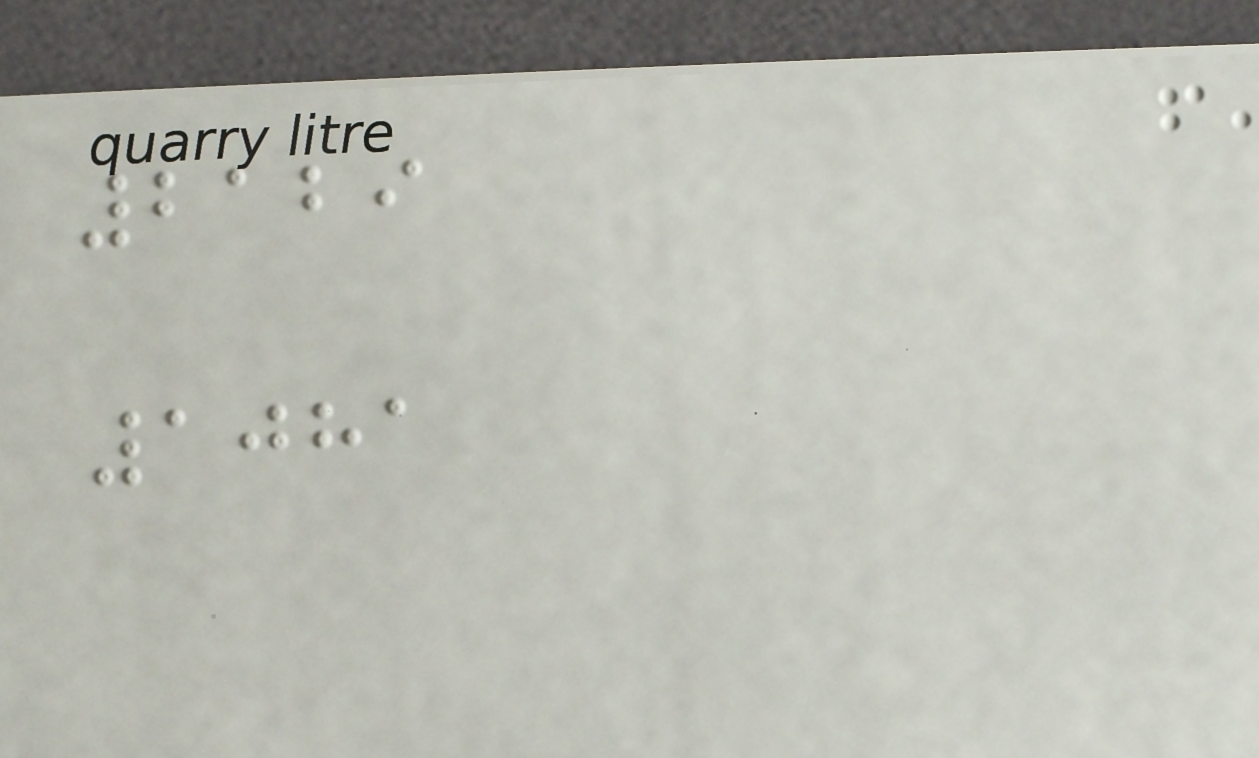2129
1081
